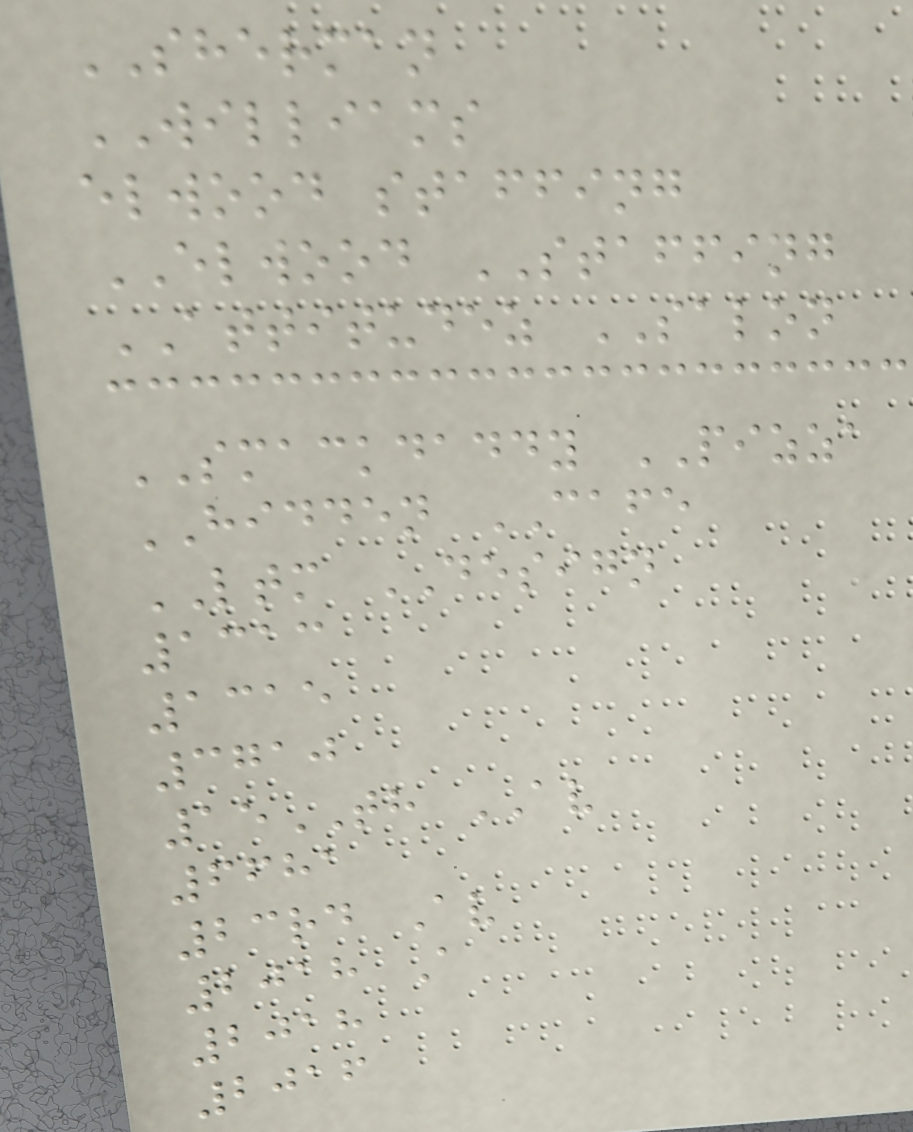SHERMAN
WILLIAMS
elwood staffing
ELWOOD STAFFING
ATTITUDEZ SALON
SMACKDADDY PIZZA
HIDDEN CAFE
LTM DESIGN
1313
1315
3710
15TH AV
6681
23rd Av
2018 A
2018
2016
